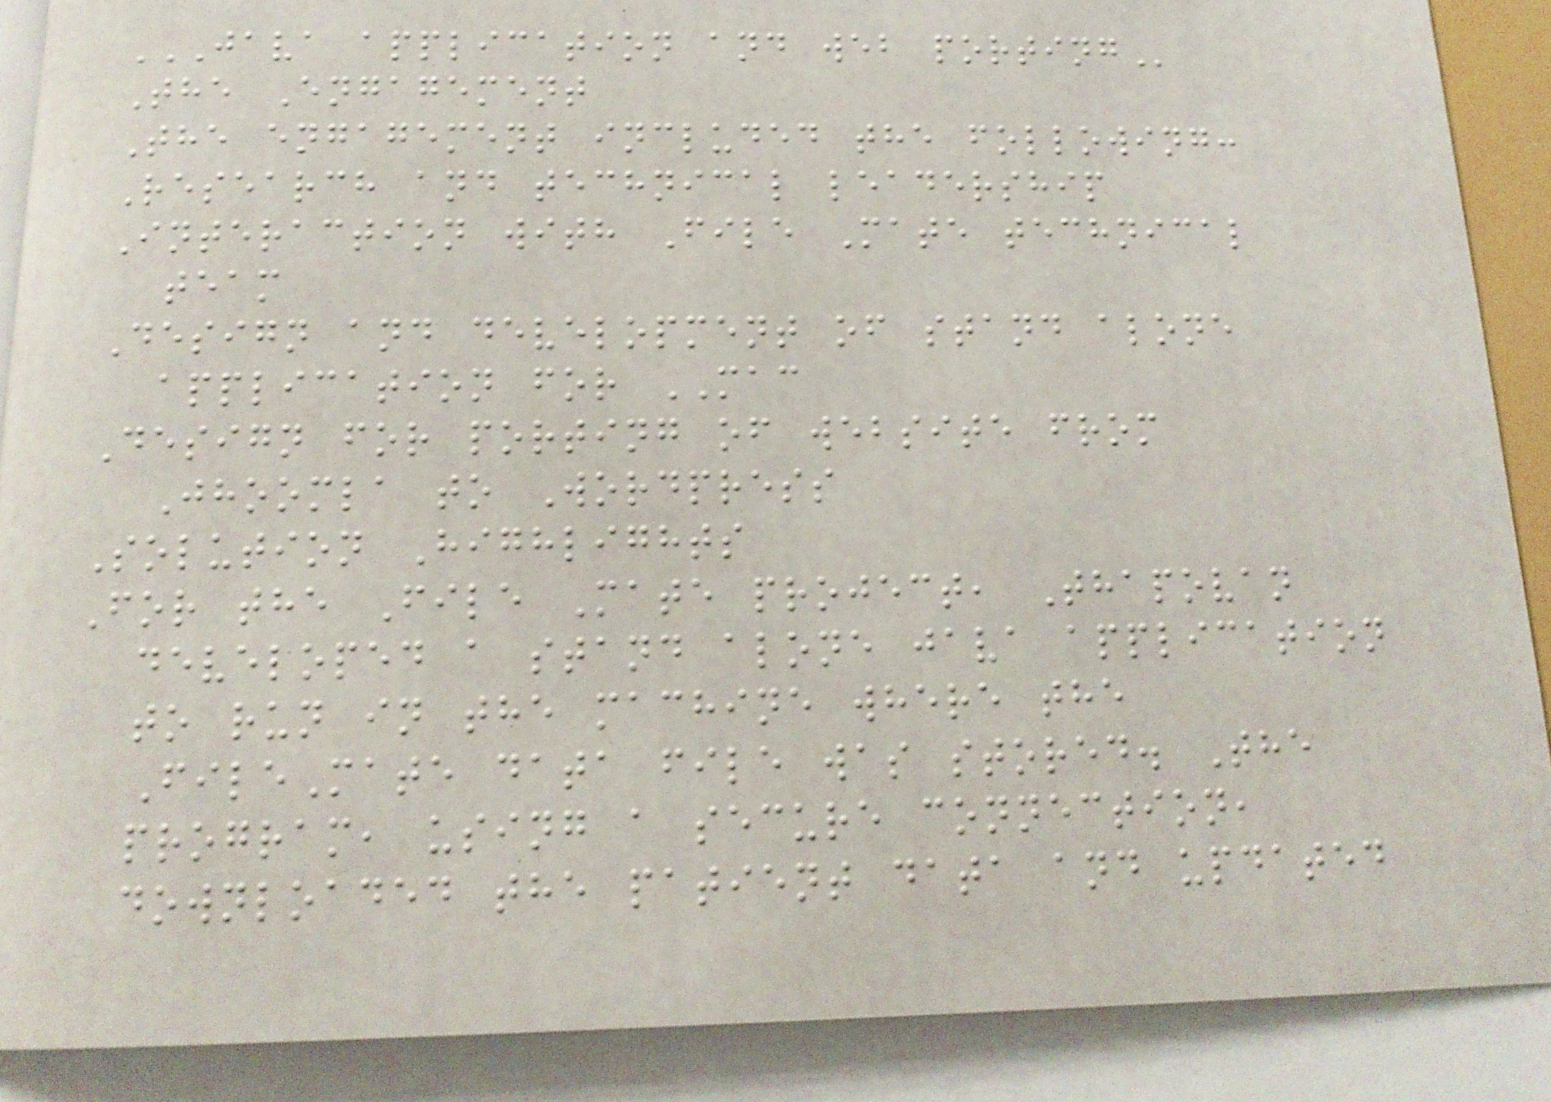JAVA APPLICATION AND WEB PORTING
The Engagement
The engagement included the following:
Research and technical leadership
Interaction with File Mate technical
team
Design and development of stand alone
application for MAC
Design for porting of website from
Jhoomla to Wordpress
Solution Highlights
For the File Mate project, Thapovan
developed a stand alone java application
to run in the machine where the
FileMate data file was stored. The
program, using a secure connection,
downloaded the patient data and updated
